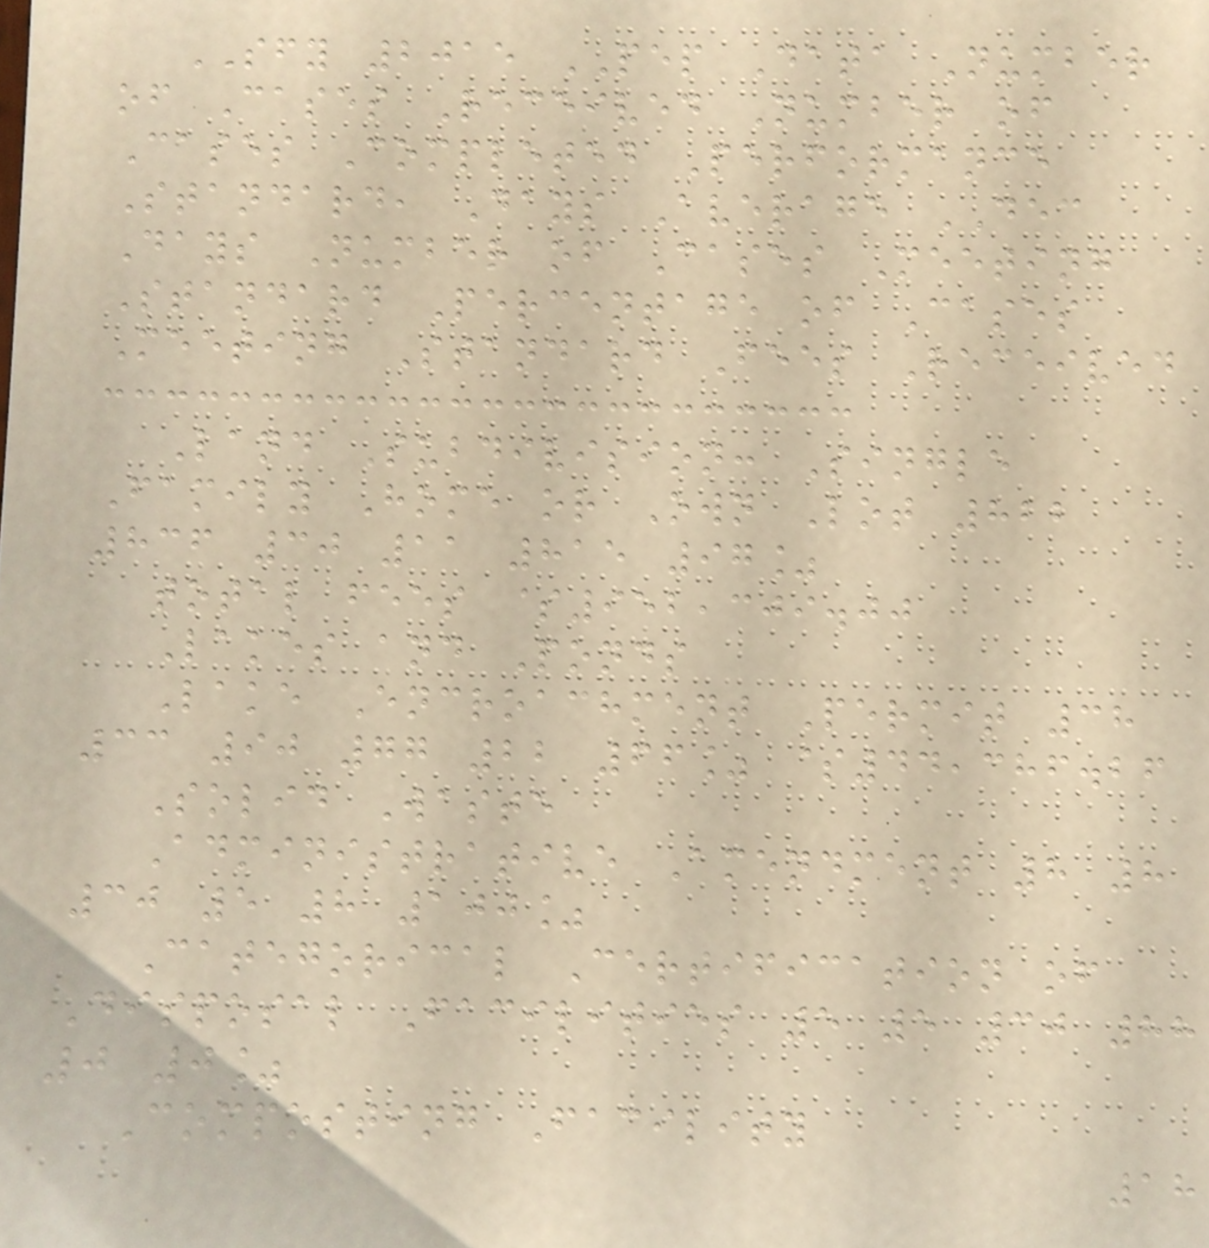SFY 2015 PEP Data Number
of Cases Received Number of
Cases Completed Performance
Standard, Days Average DEC
Days Number of Cases Meeting
Standard Percentage of Cases
Meeting Standard Fees Received
Land Subdivision: Single
Family Home or Own Lot 822
836 30 11 815 97%
total fees $952,309.00
Lakes and Ponds
Lake Encroachment Permit 38
33 90 77 22 66% $44,386.26
Solid Waste
Administrative Amendment 8 8
30 5 8 100%
Categorical Certification of
Disposal Facilities 5 5 30 88
0 0%
Composting Facility
18
